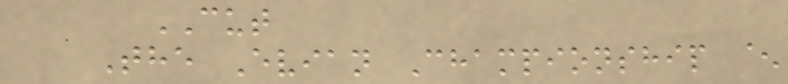CUT
The Evian Championship ^
